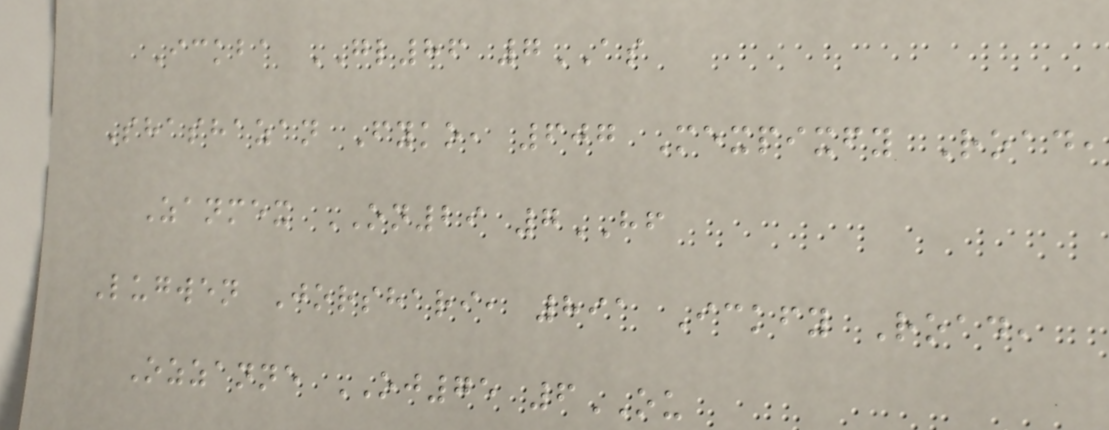Ickba GL86 7AS
Shashazan Fyko, 607 Mexpixfy Road,
Zanmex ON29 7HF
Lugwen Jorshari, 891 Ickfy Road,
Ozzanne OJ75 6OU
